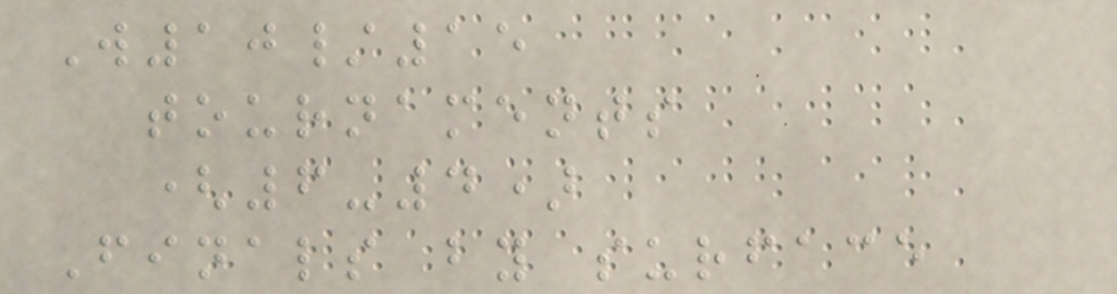W10/15
tournaments
(6-4)
Finals by surface
